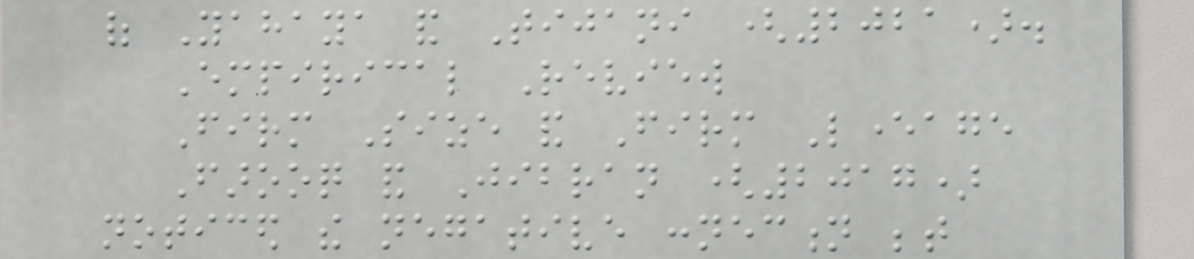of Yahaya and Tijani (2021).
Empirical Review
Firm Size and Firm Leverage
Farooq and Jibran (2017)
noticed the negative connection between
